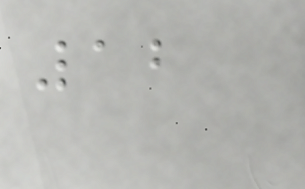12
